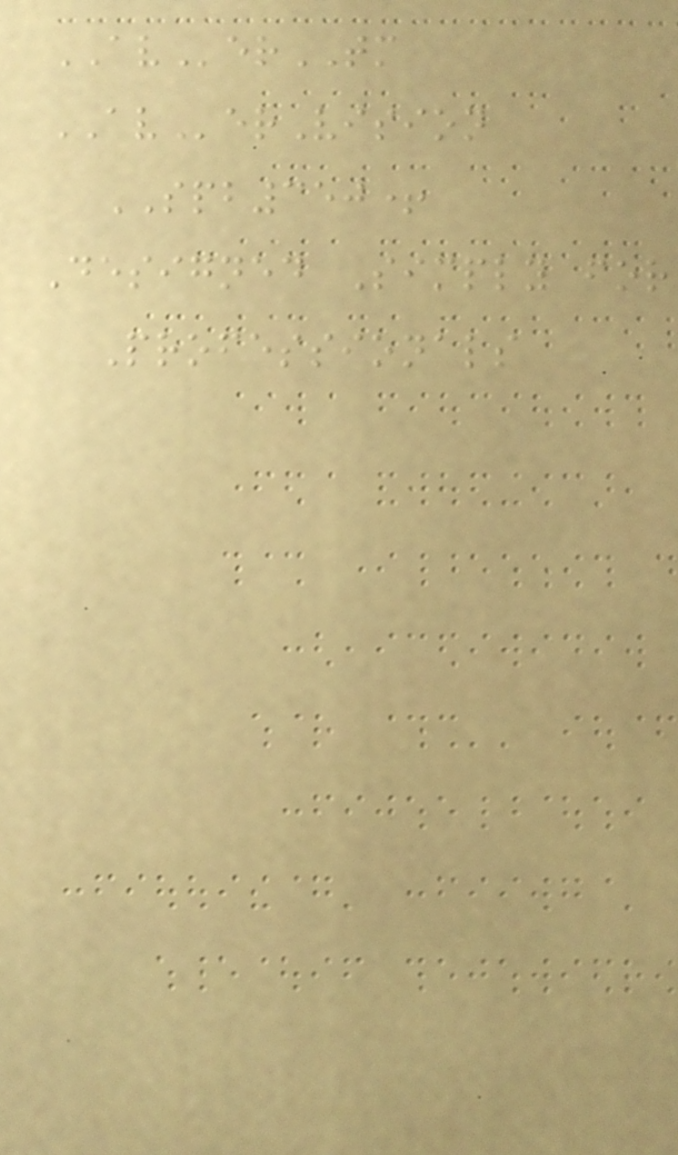AVerTM
AVerVision
SPB350+
Designed Simply for
Professionals
